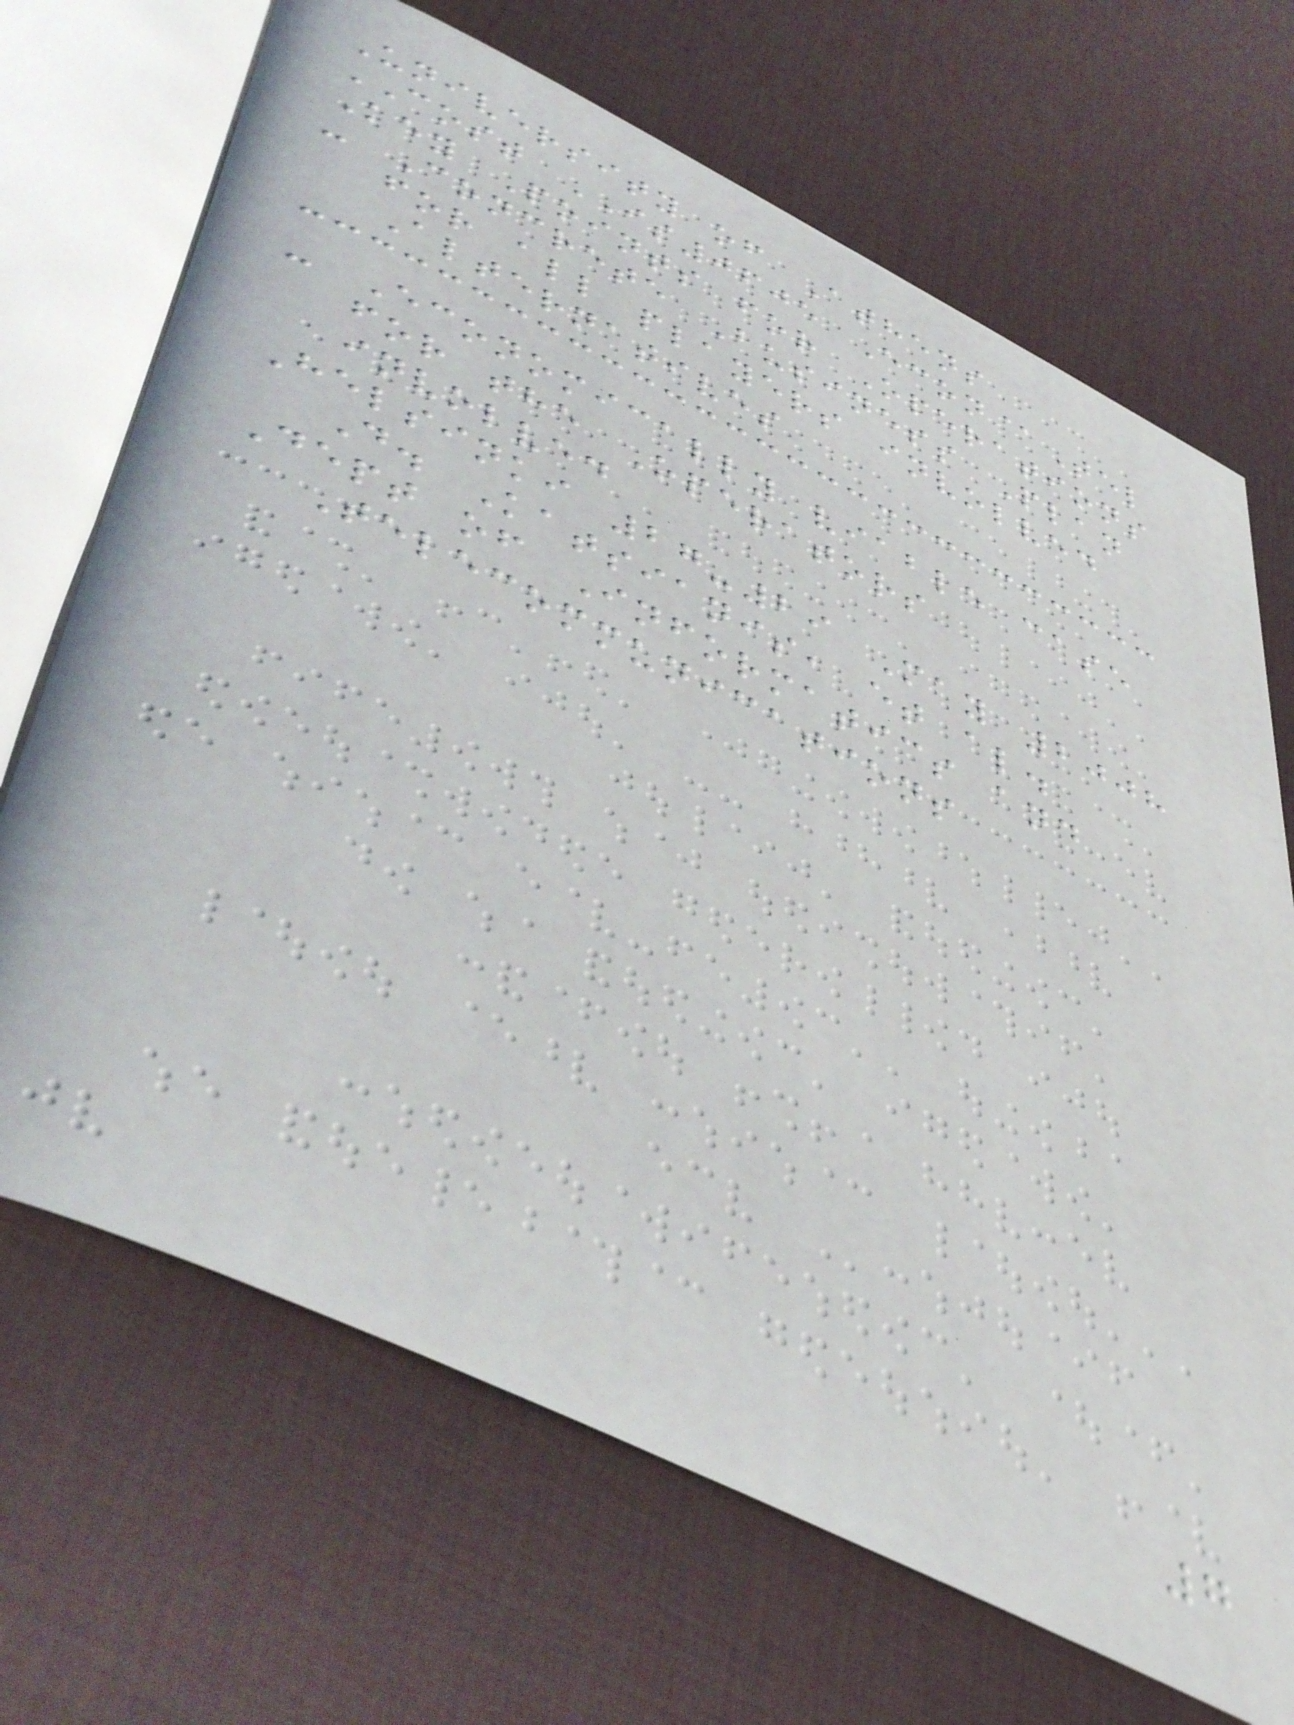University of Athens
COST IS0605 Econ@Tel
Key Points for Operations
- Concrete Business Plan
for all players involved
Alternatives
- Economically viable case
for the Operators
involved
Helsinki 27-29 May 2008
D. Katsianis, et al.
Dept of Informatics and
Telecommunications
7
